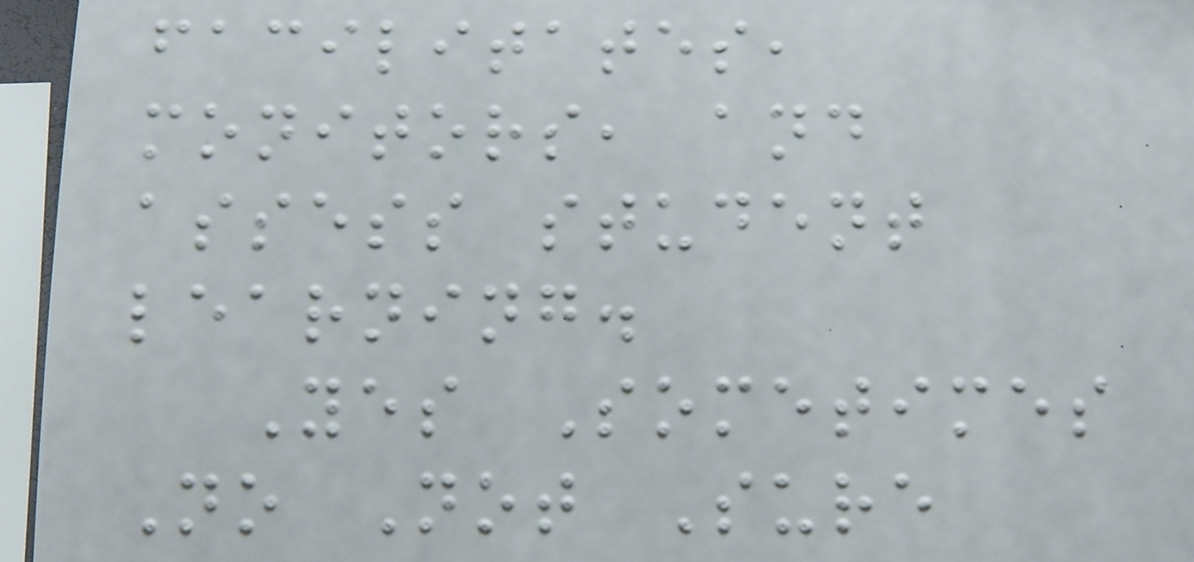facilitates,
monitors, and
assess student
learning.
Yes Sometimes
No Not Sure
